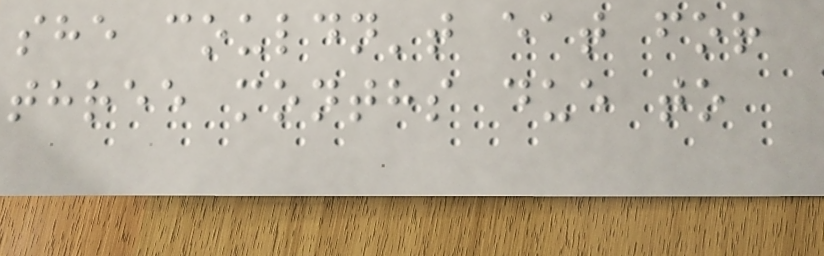she couldn't eat for
three months due to
